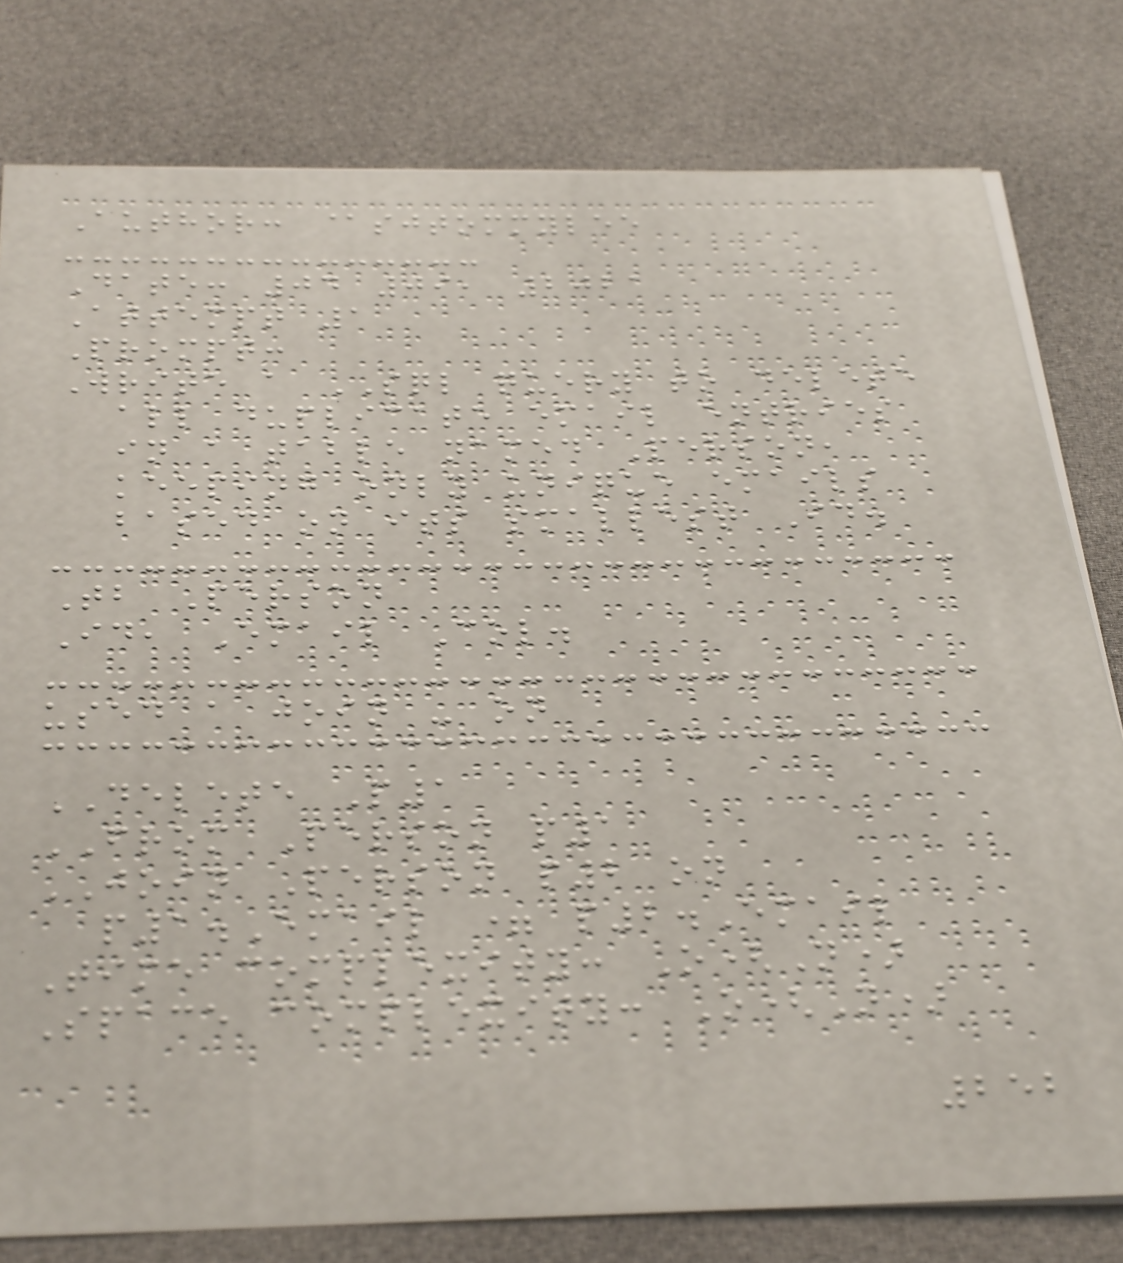Author: @sjtommylee
Date: 04 09, 2021
Attempt 1
Prompt:
Write a SQL query to delete
all duplicate email entries
in a table named Person,
keeping only unique emails
based on its smallest Id.
Tb Person
Id, Email Col.
used a join - on
DELETE P1
FROM Person p1
JOIN Person p2 on
p1.Email = p2.Email
Time complexity: O(N)
Space complexity: O(N)
252
